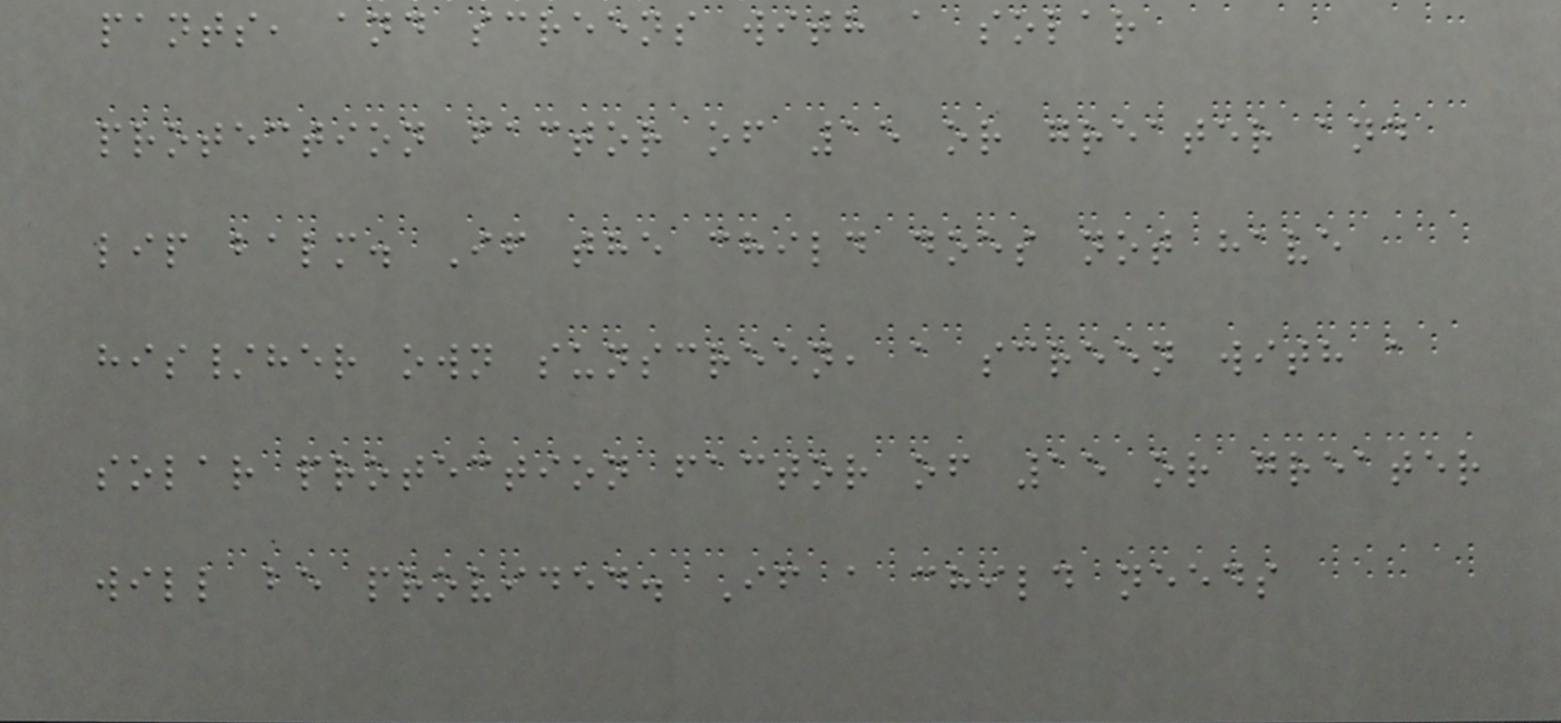pants, and screens with a solar
protection factor of 15 or greater and
lip balm. If the child does not have
his/her own sunscreen, a screen with a
solar protection factor of 15 or greater
will be provided. If a child needs
